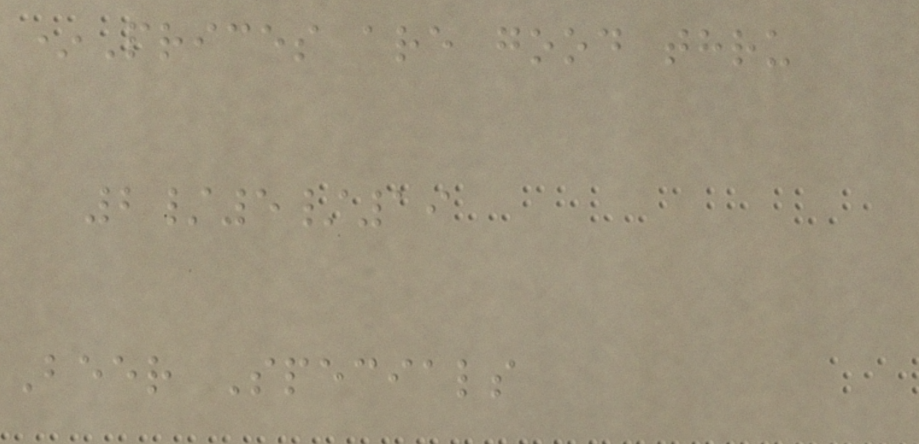*Prices are good thru
2/5/19
Beer Specials
